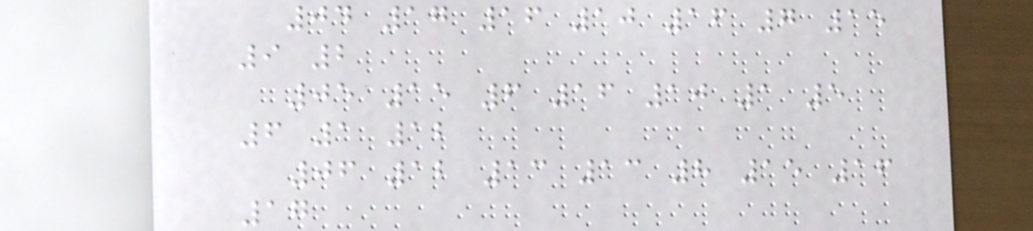04 17 16 10 16 7 15
9 2
05 15 6 16 10 1 5
6 1 12
06 12 13 13 8 15 16
17
